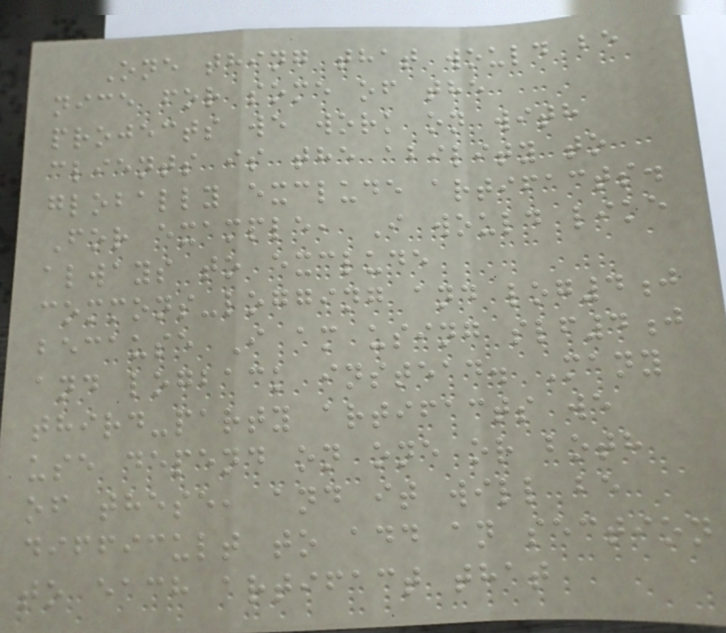One thing that would be
nice for some of the
projects we work on with
clients is the ability to
globally exclude artifacts.
For example, I would like
always to exclude
commons-logging and log4j
because I am using slf4j
and logback instead. Many
third-party artifacts we
use depend on one or both
of these, and it will be
difficult to add an section
to each artifact that
